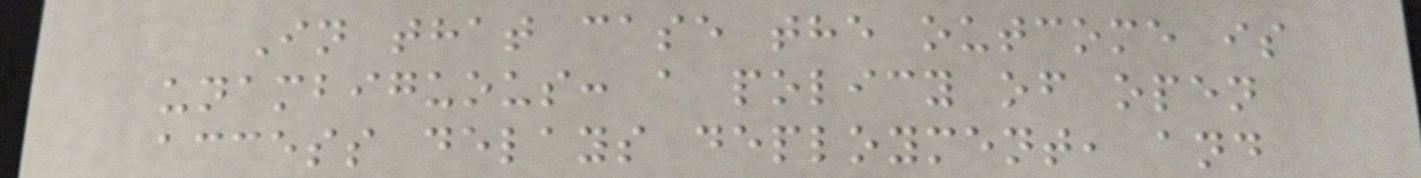In that case the outcome is
unambiguous: a policy of open
access delays deployment, and
